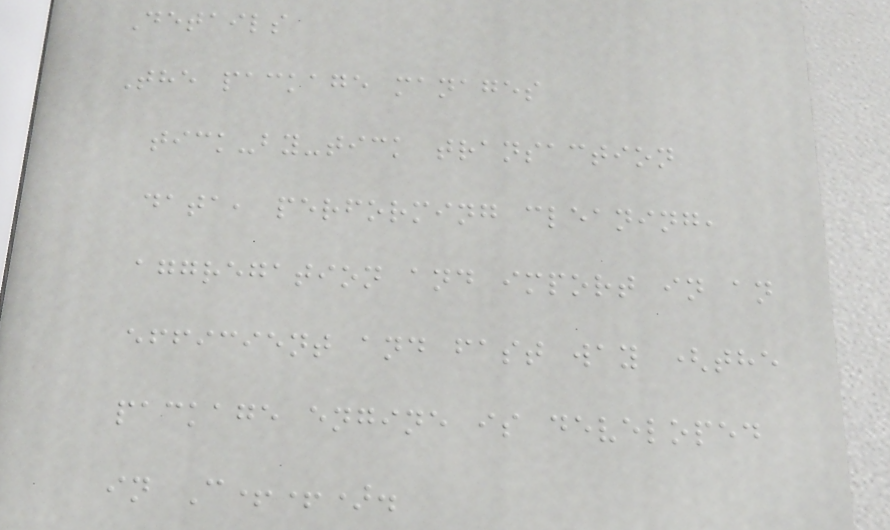Details
The package manages
tick-by-tick transaction
data, performing cleaning,
aggregation and import in an
efficient and fast way (the
package engine is developed
in C++).
